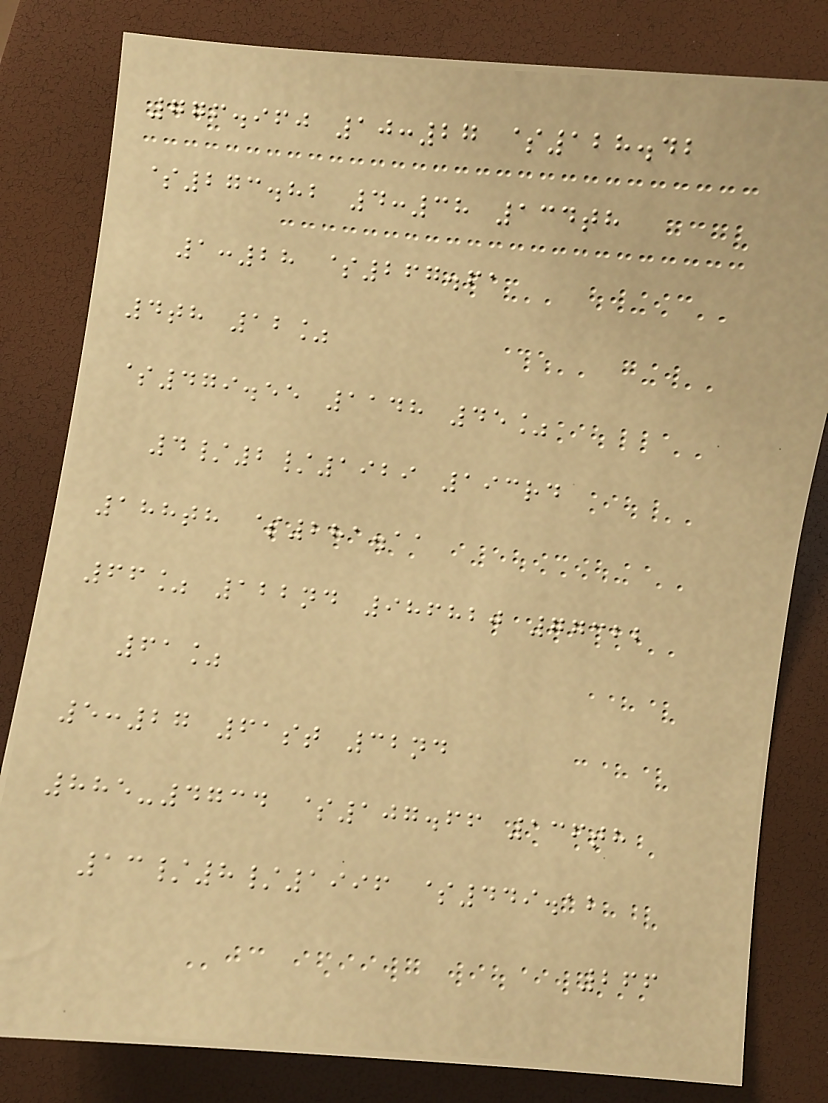776.960 10:27 $128.42
$273.82 4:38 134th
1:28 $267.61
4th 12%
$479.55 1148 45%
4/2/1929 193rd
188th $281.11
66% 122nd 986820 77322
61%
5:27 61st 32nd
885-4734 $107.66 136th
13/8/1996 $449.12
266
